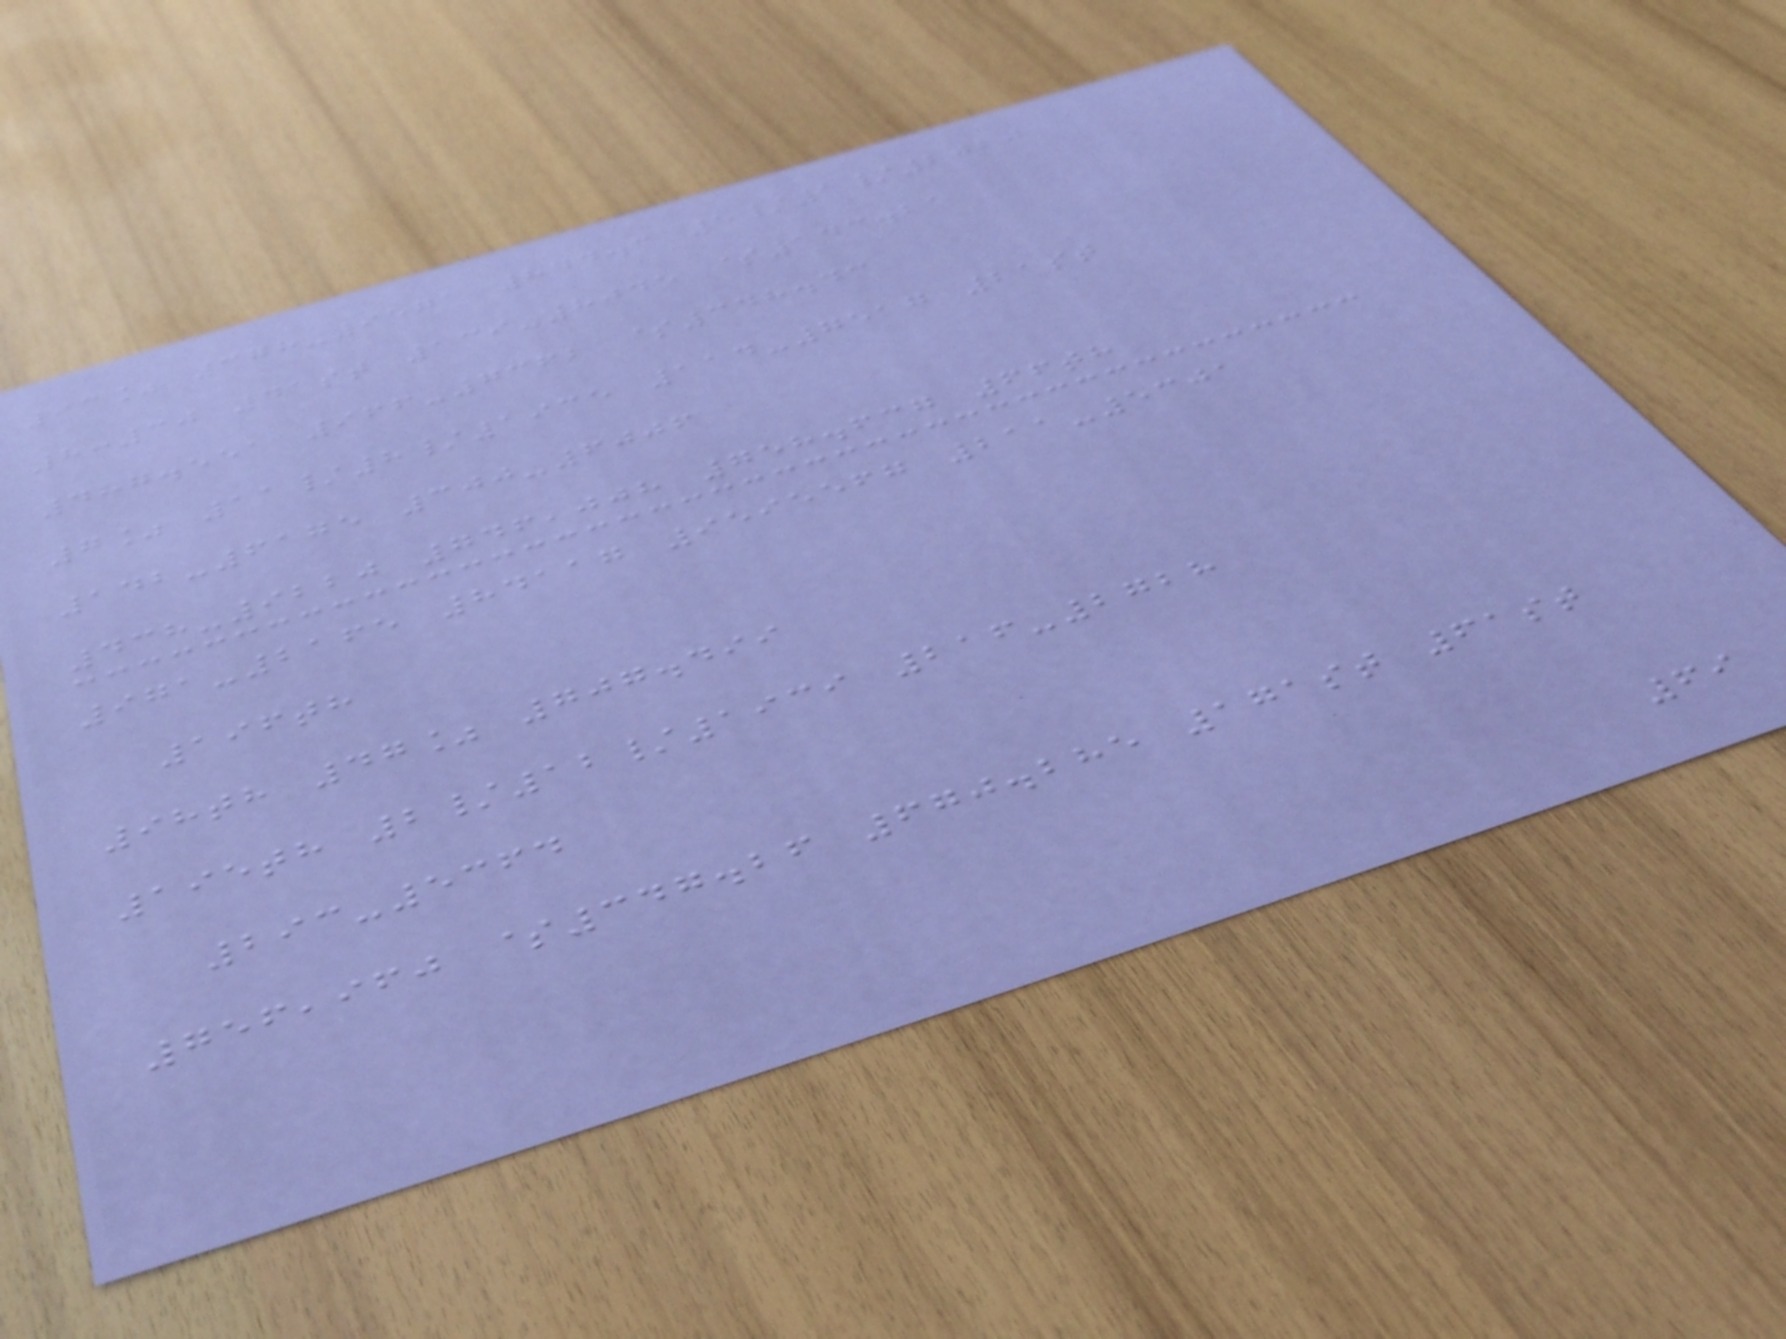93% 378-9571 844.3 5/1/2020
8:30 41st 139-8045 $143.21
487.551 966-7362 $348.43
7% 11/8/1935 114-7517 21st
142-6175 300-6006
438-9220 746,008 758.637 66th
971-2165 84117 9595567 211-5301
196th
98th 47% 707.499
195th 2/12/1939 216-2728
293-5364
756,960 $347.26 670.285 171st 61st
69
